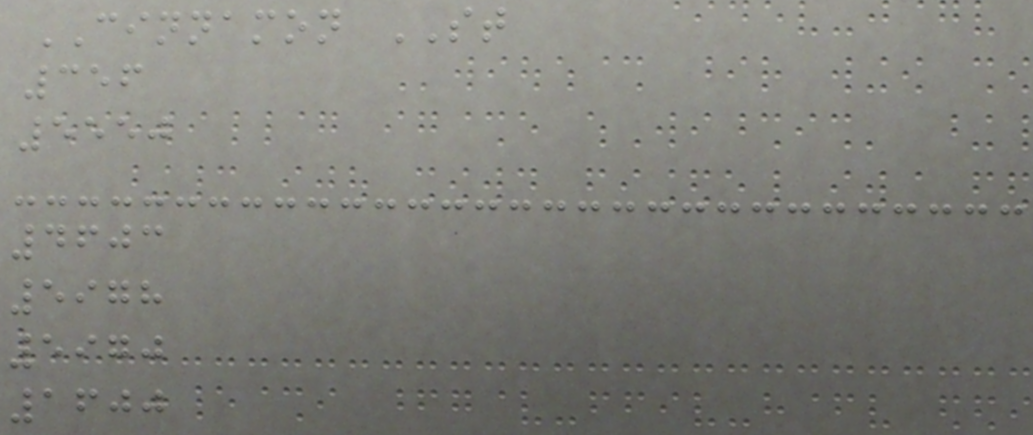CINNAMON ST
356
5550
4603
5978
5970
1600
